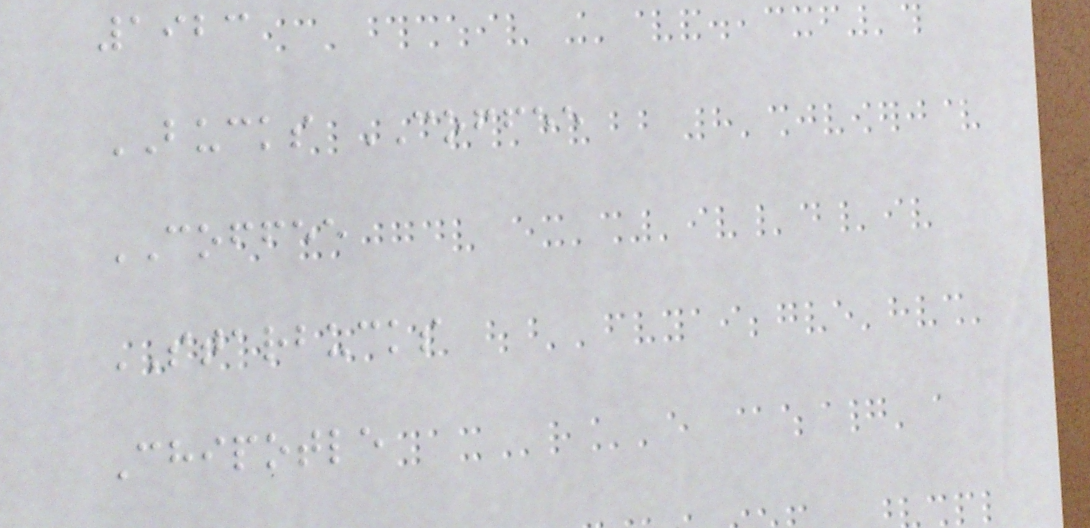1923
BUCKS COFFEE
COFFEE
STARBUCKS
Chipotle
